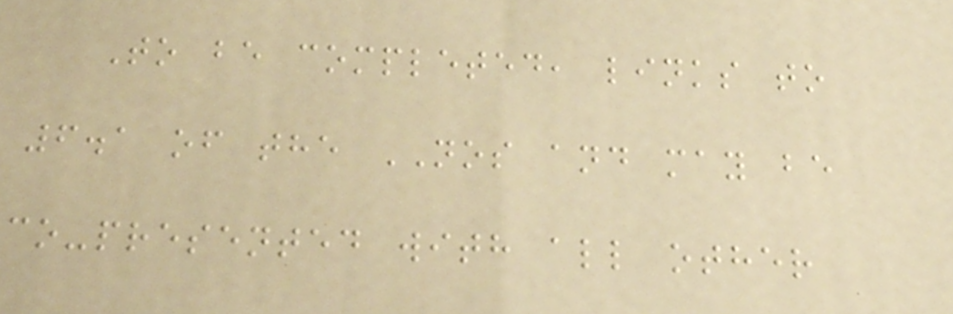To be completed, links to
6.1 of the NOS and may be
co-presented with all other
